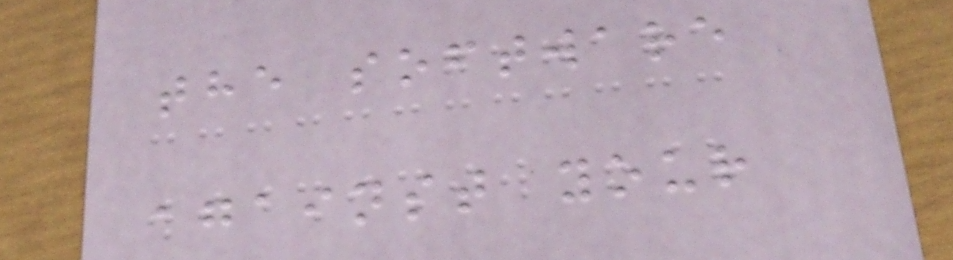the software
against your
